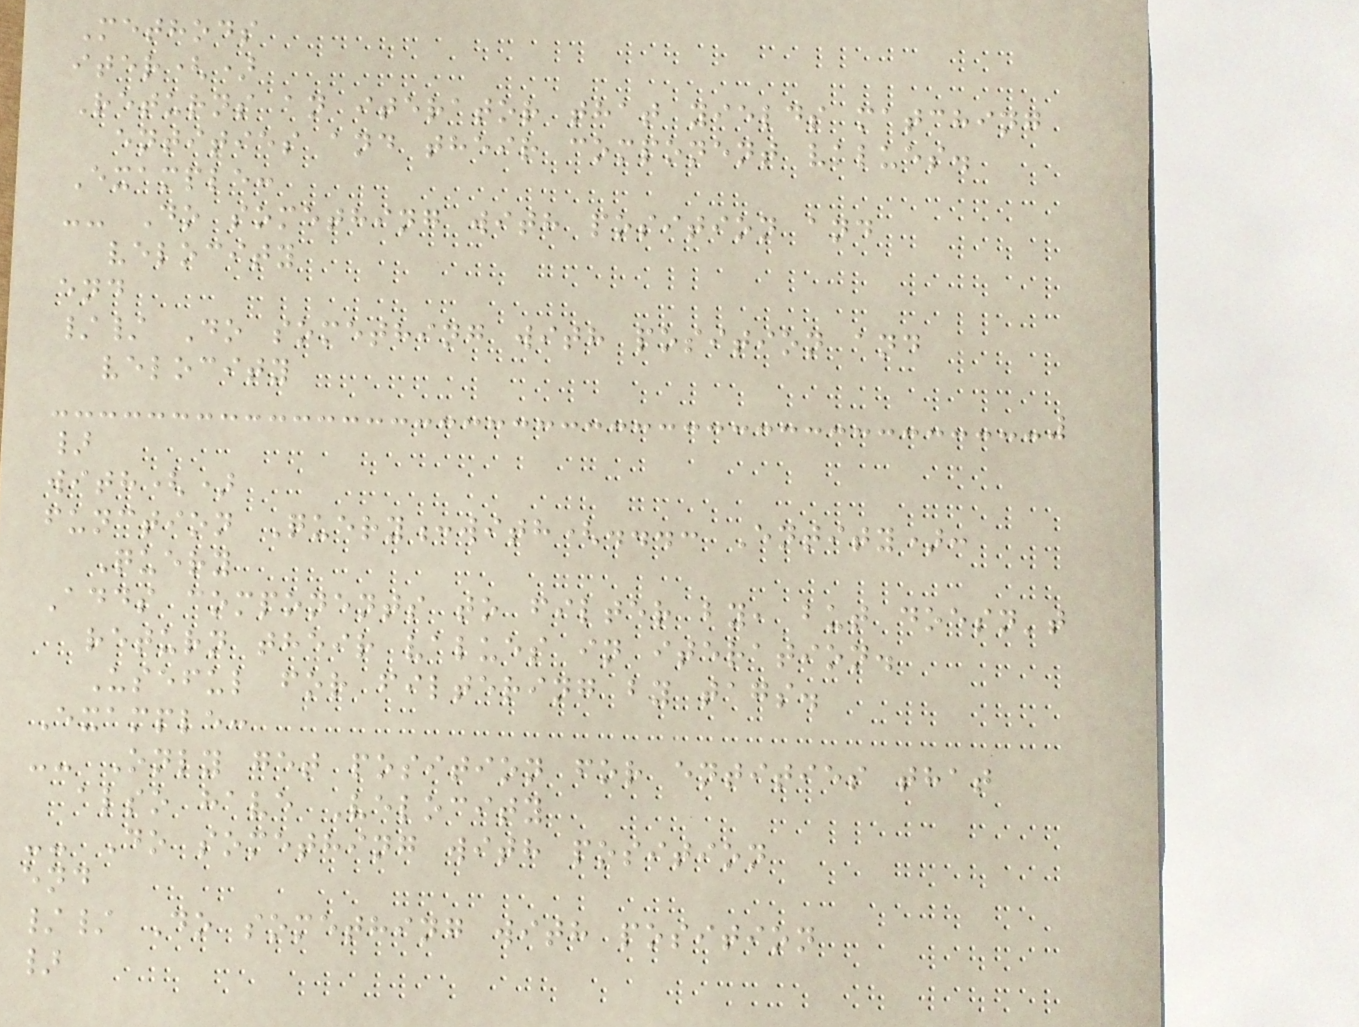Methods
iter()
Returns an iterator that yields matching
entities and their component values.
Example:
-- Do something with position and
velocity
end
// Do something with position and
velocity
}
with()
function Query:with(...: Entity):
Query
Adds components to filter by, but doesn't
return their values in iteration.
Useful for filtering by tags.
Example:
-- Only get position for entities that
also have Velocity
-- Do something with position
end
// Do something with position
}
